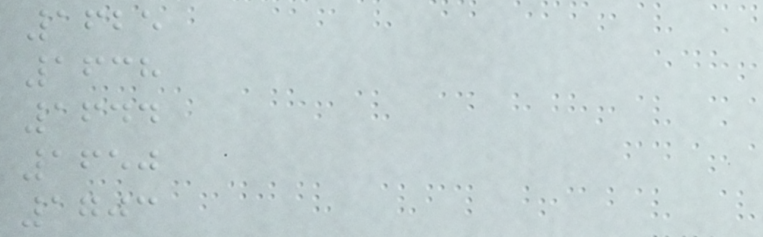1625
1638
1644
1650
1703
